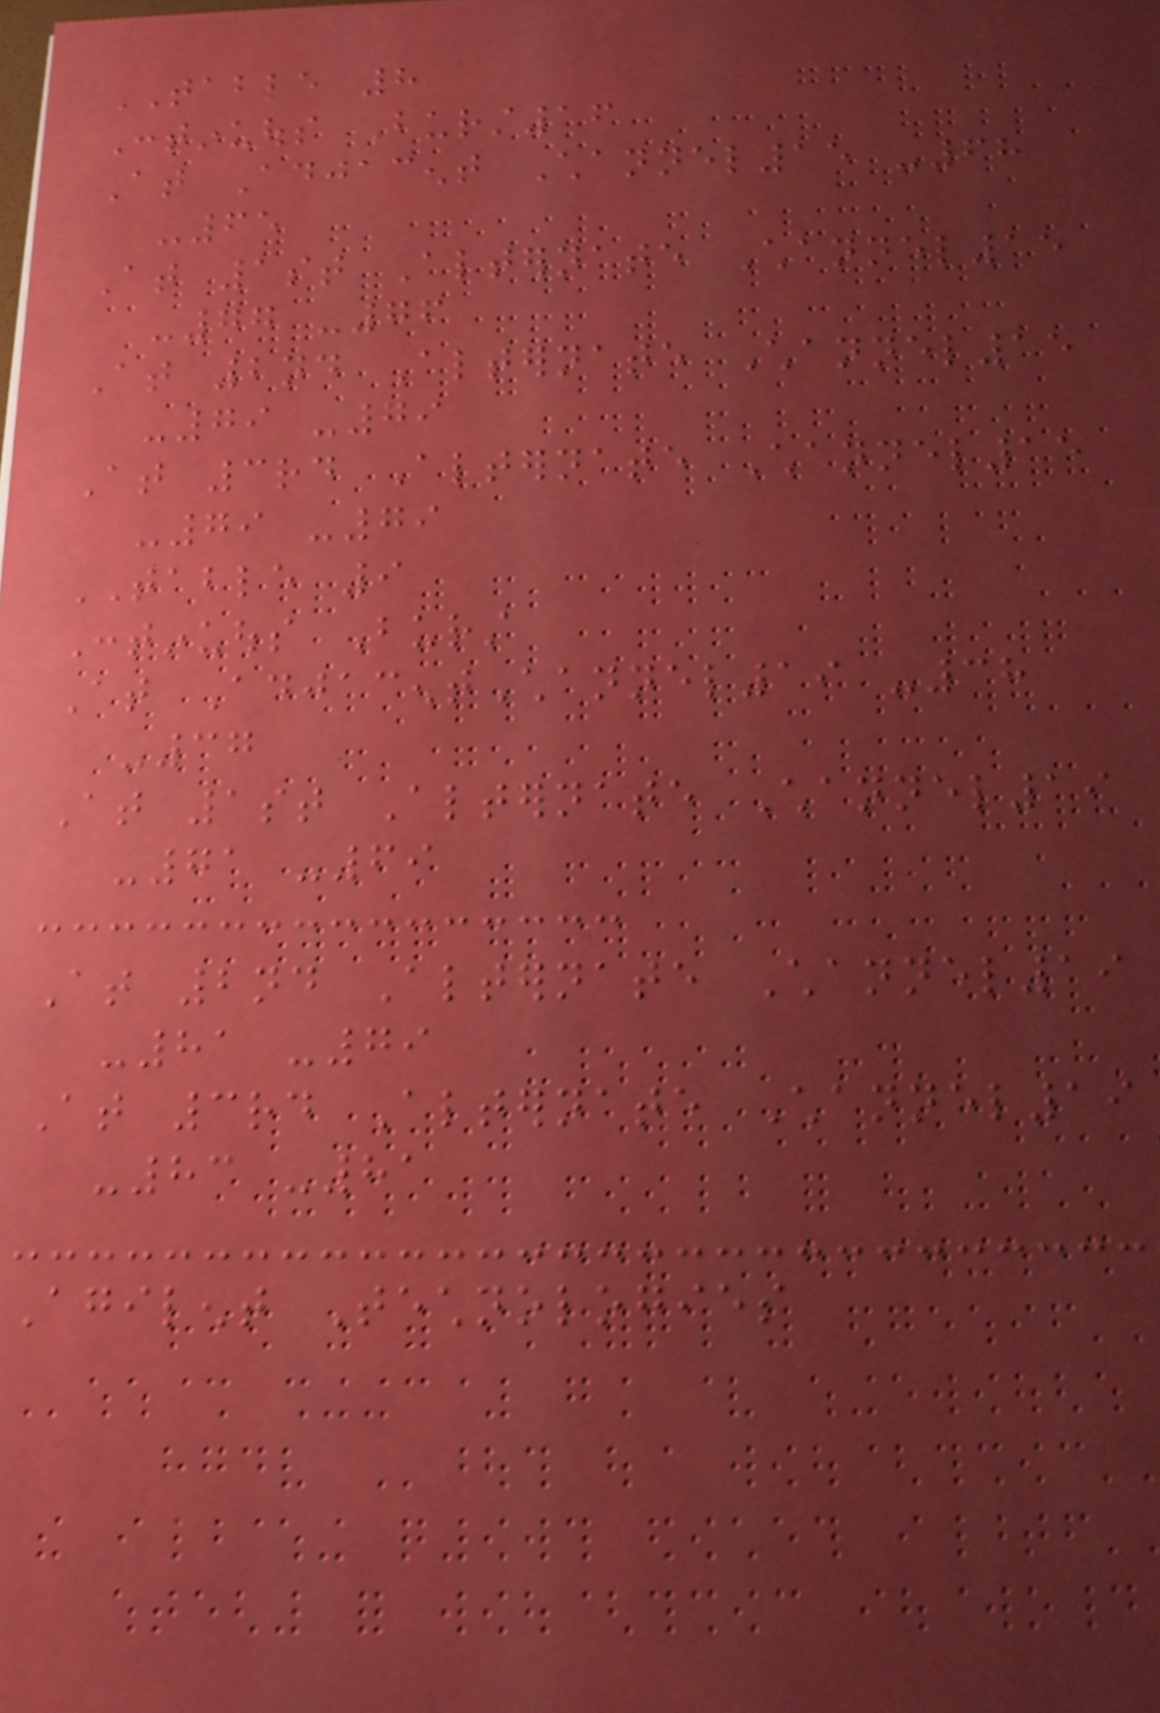TABLE 8
Continuous Burst16
At Adjacent Channel15 -68
-65
At 1st Alternate Channel15
-77 -76
At 2nd Alternate Channel15
-79 -79
At 3rd Alternate Channel15
-79 -79
TABLE 9
Continuous Burst
At AdjacentChannel19 -38
-37
At 1st Alternate Channel19
-71 -69
At 2nd Alternate Channel19
-81 -79
At 3rd Alternate Channel19
-83 -81
Agilent Technologies
